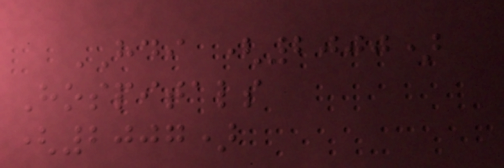HDI (2000)
Hospitals
(2007)
